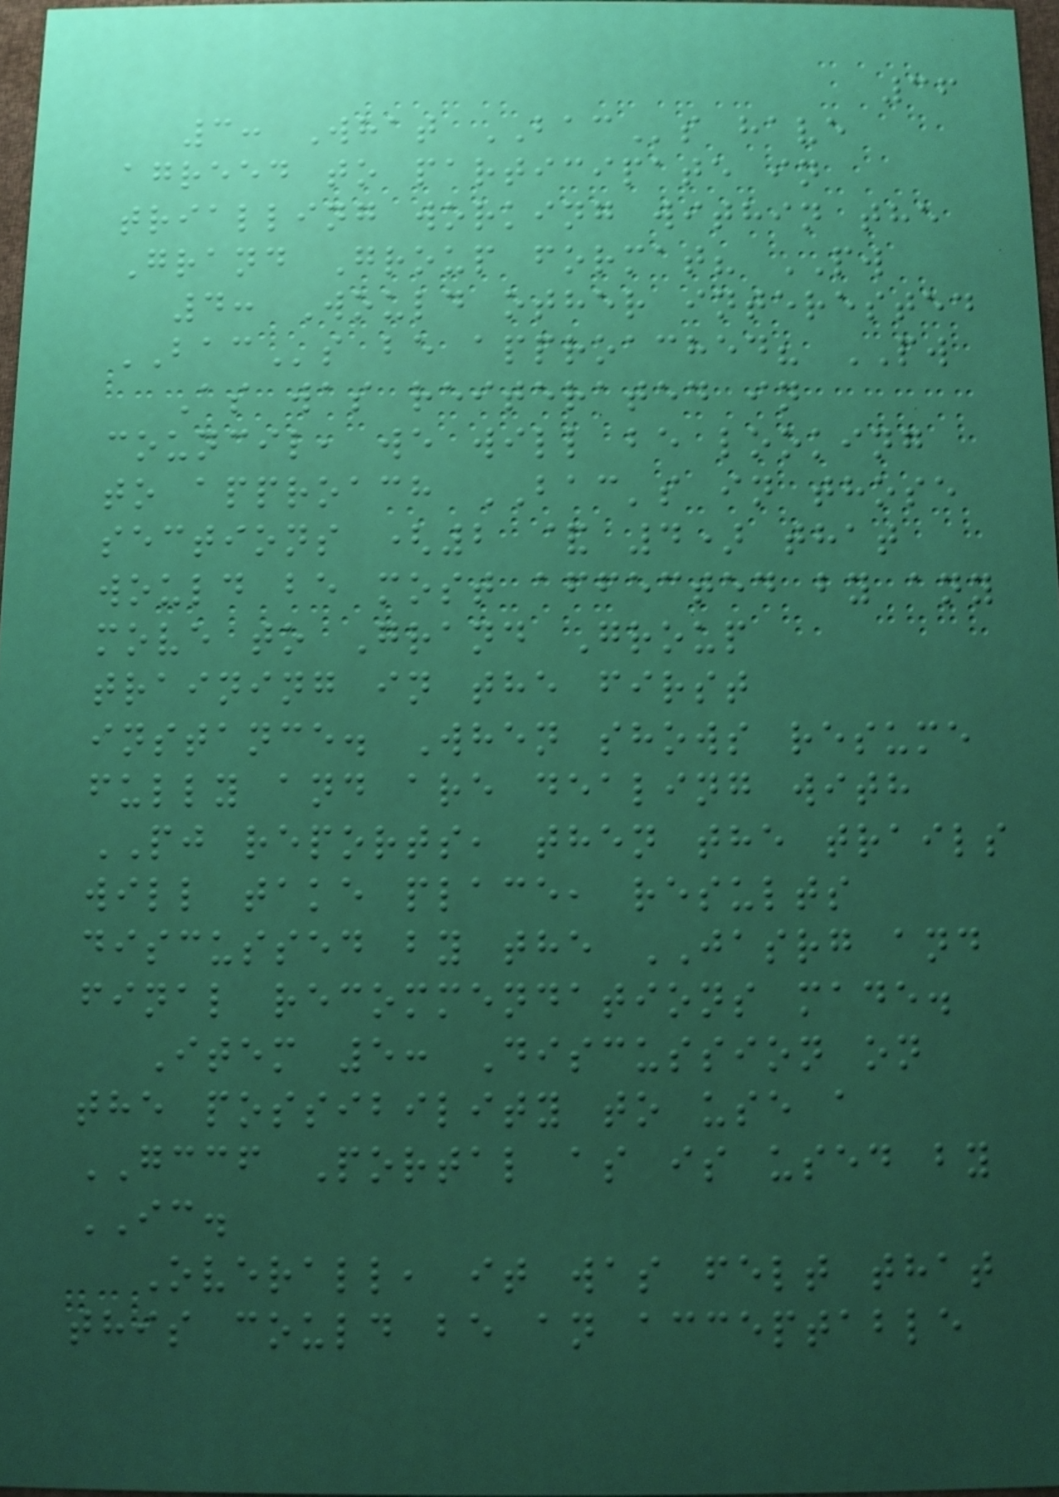36
3: What BACs have
agreed to participate in
trialling working within the
Grand Group format? PW
4: Would other interested
BACs be approached? PW
As was reiterated in
council, we will be looking
to approach BAC's in those
sections (2 & 4) that
would be most affected by any
move to Grand Group
training in the first
instance. When shows resume
fully and are dealing with
PJ reports, then the trails
will take place, results
discussed by the JASRG and
final recommendations made.
Item 5: Discussion on
the possibility to use a
GCCF Portal as is used by
IC.
Overall, it was felt that
this could be an acceptable
